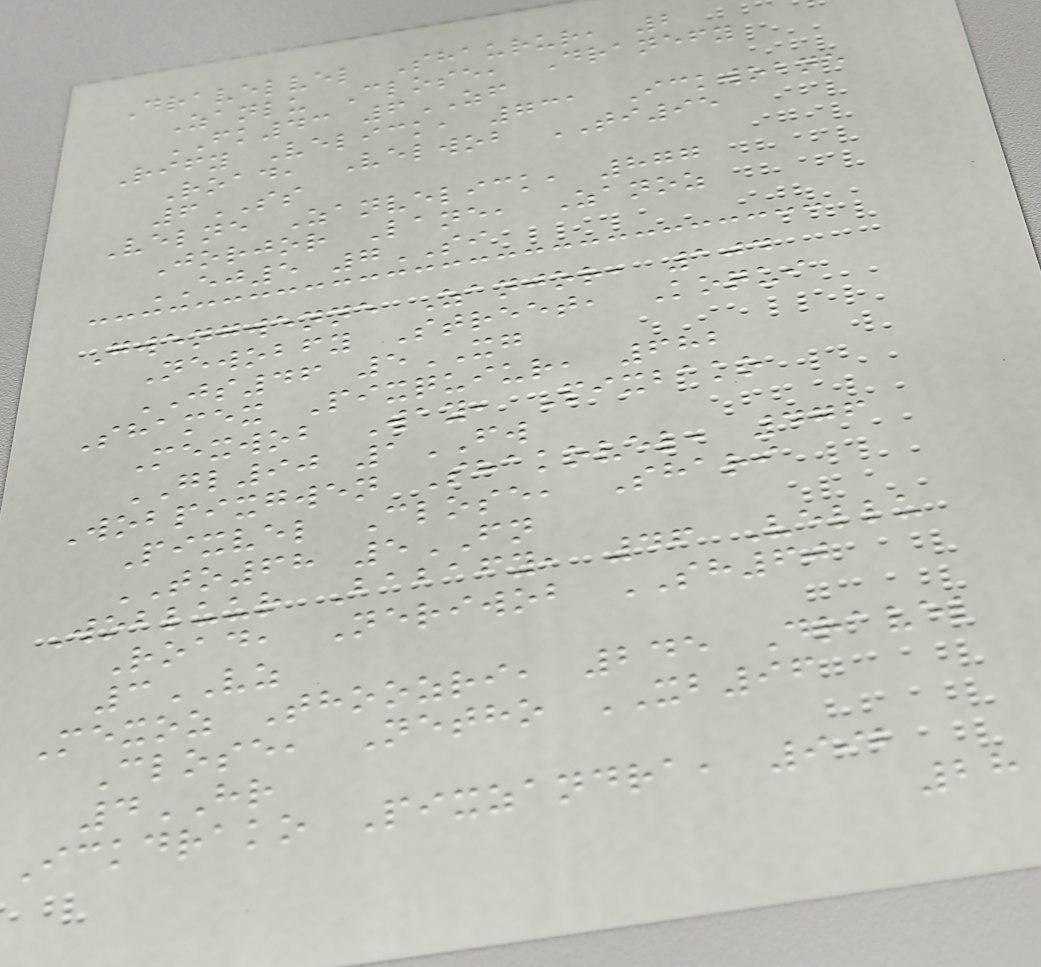Dravelvel Shaurur, 2
Zanlu Close, Dranefy
FK43 6ZF
Rify Velick, 731 Ickwobne
Road, Velwob TI95
6SS
Velne Zanvelick, 877
Jorjor Lane, Zanoz
EJ5 7SI
Gwengwenne Zanjor, 104
Newobfy Street, Koqui
JS46 5XG
Shamex Pixquiur, 682
Mexwob Way, Pixbako
GL90 1FW
Wobpixgwen Shakovel, 476
Pixvel Close, Shari
TO68 5FN
Wobluur Babafy, 46 Vellu
Road, Neriwob SH60
3VZ
Mexoz Thoozri, 245 Dravel
Close, Netho XB96
4HR
Ickdrako Pixzandra, 992
28
